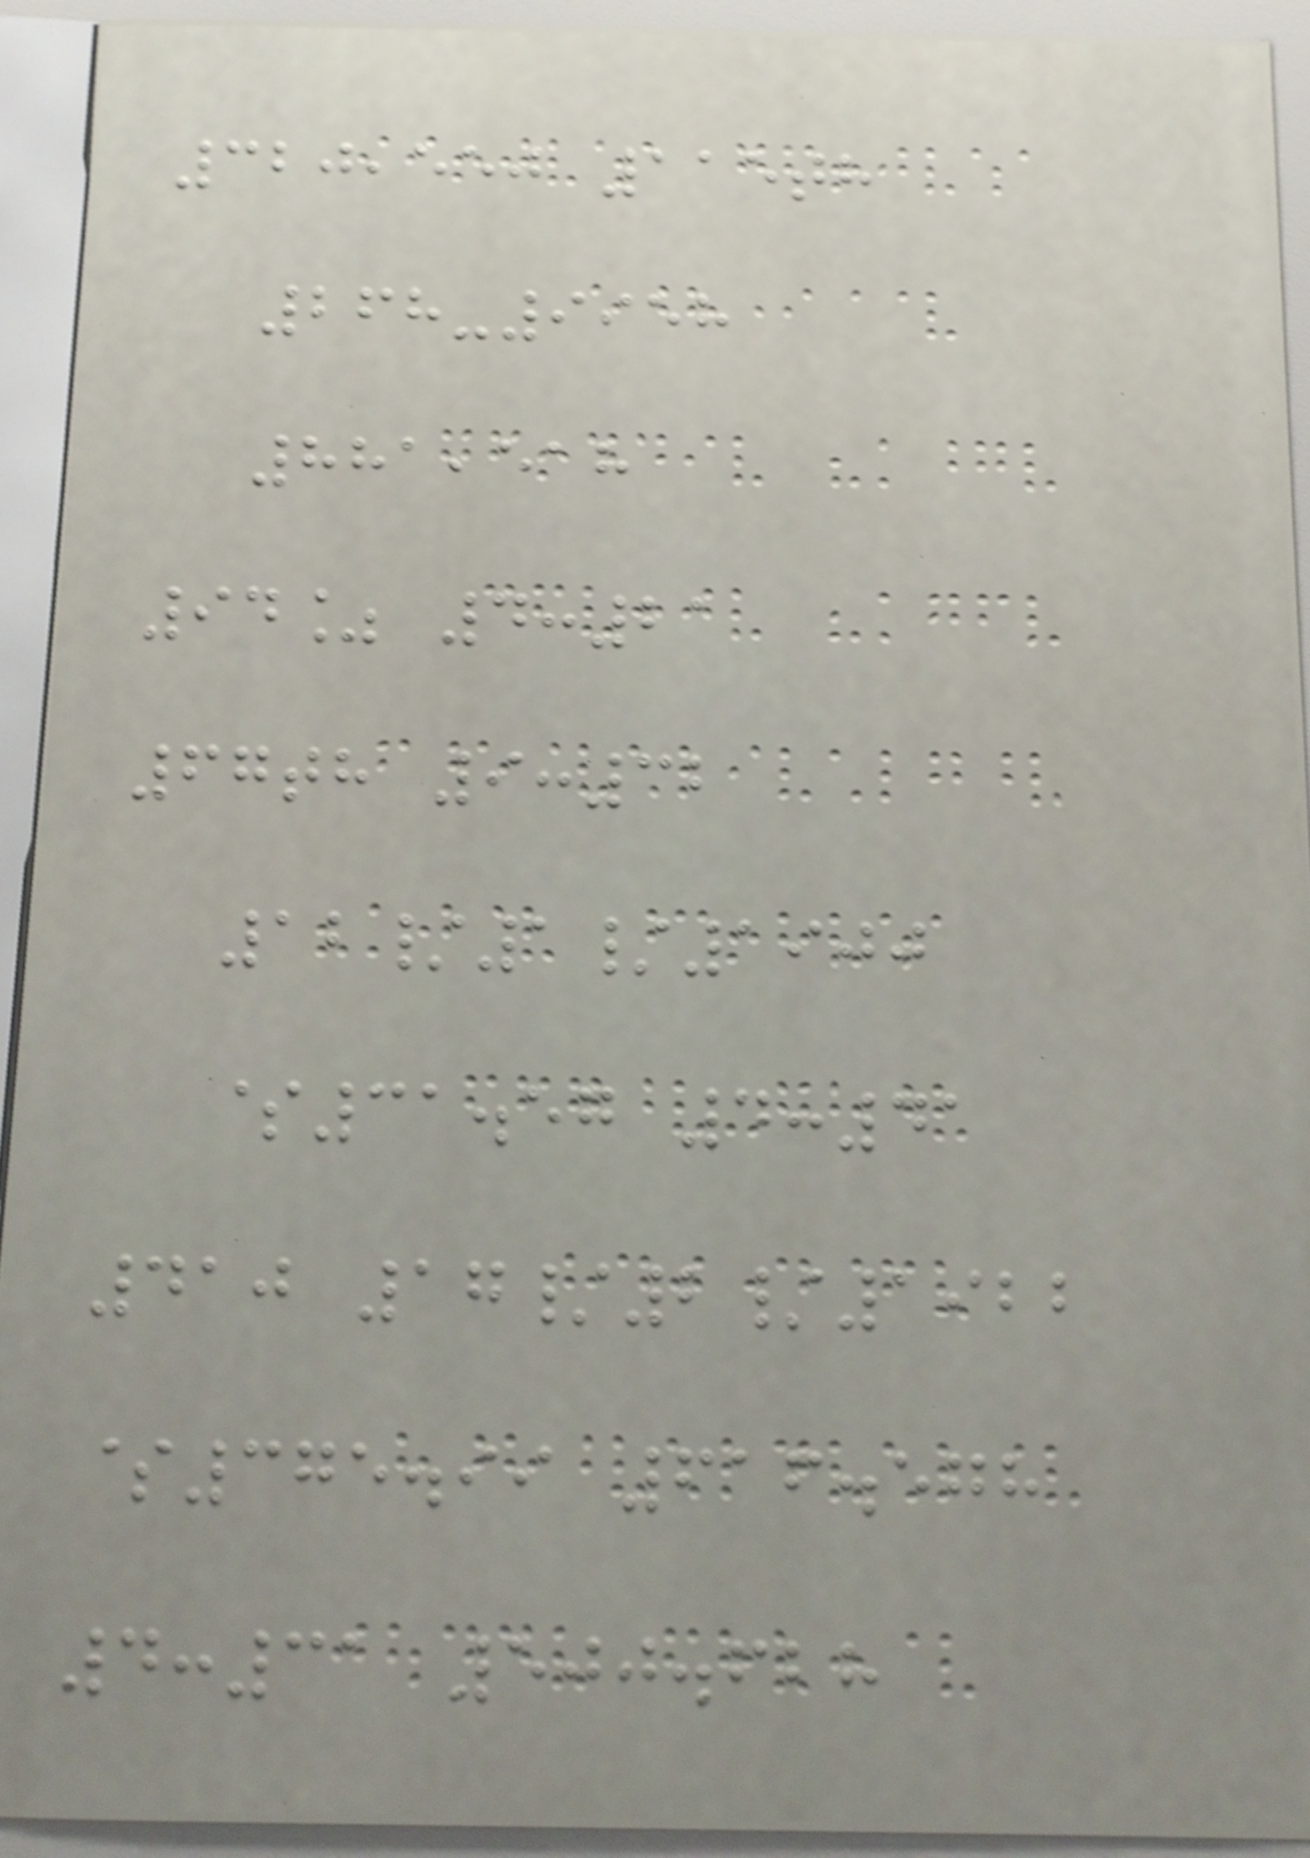320,550 115th
268-9958
881,518
94% 4:21
67th 9:32
12/1/1900
$31.57 4:41
410 17/2/1922
$375.99 616.578
4:31 500.628
